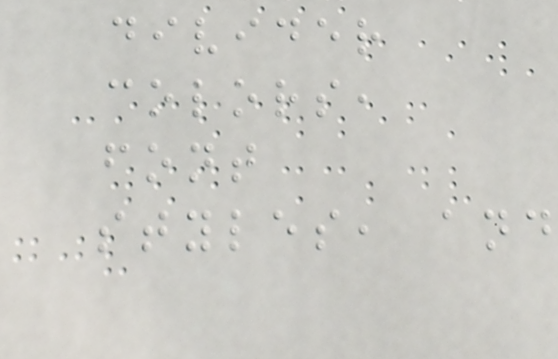divider
colors,
font
styles, and
